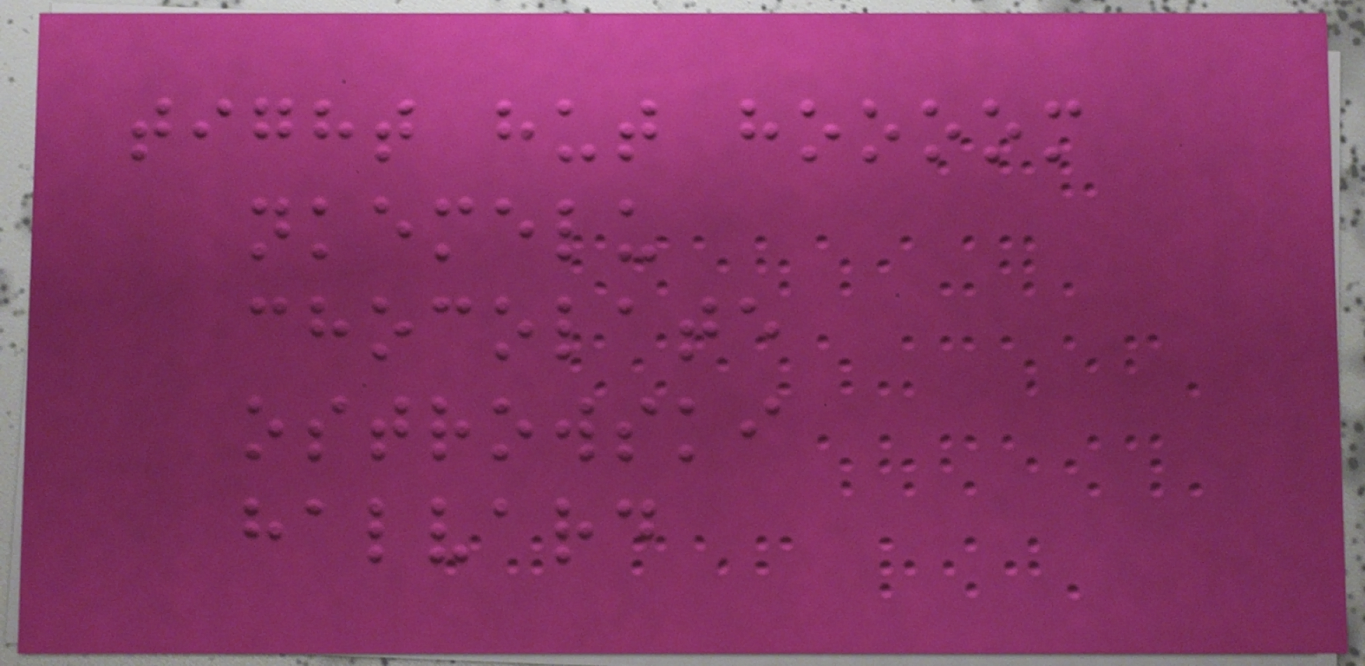tight hut hoooom
nkemelu
chocolate
ostrowski
halvard
